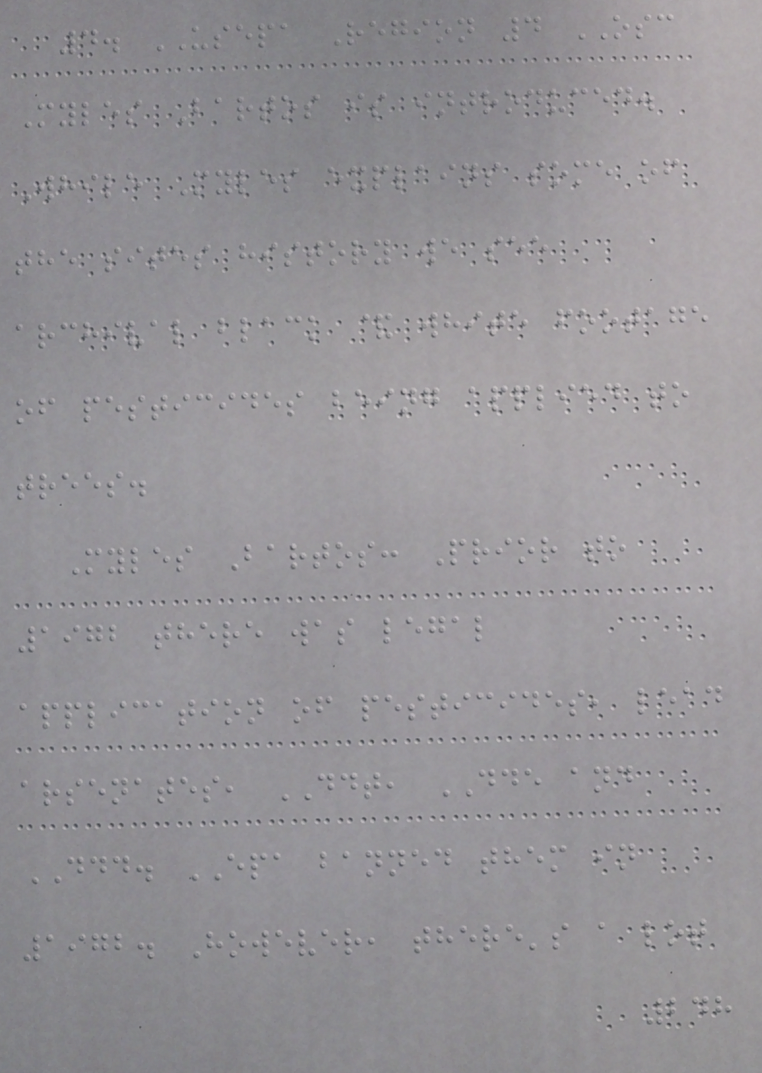4. USEPA Region 4 OSC
Myles Bartos is introduced.
While Myles explains some of
the sites history we see
archival black & white footage
of pesticides being applied to
trees.
Myles Bartos: Prior to
1972 there was legal
application of pesticides, lead
arsenates, DDT, DDE and
DDD. EPA banned them in
1972. However, there's a lot
248
